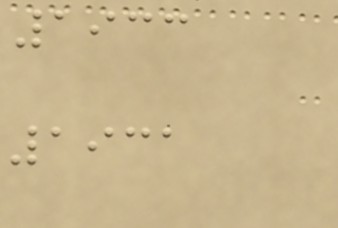1933
1931
